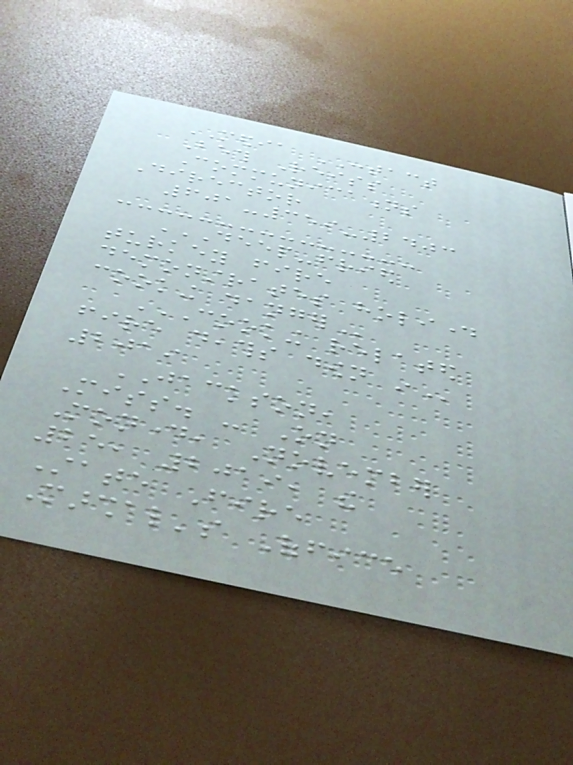MEDIA CONTACT
Beth Reiss
Communications
Director
601-359-2403
DEEP-FRIED
TURKEY FIRE
DEMONSTRATES HOLIDAY
COOKING DANGER
COOKING RELATED
FIRE DEATHS DOWN IN
2019
JACKSON,
Miss. - On
Monday, November
25, 2019, the
State Fire
Marshal's Office
